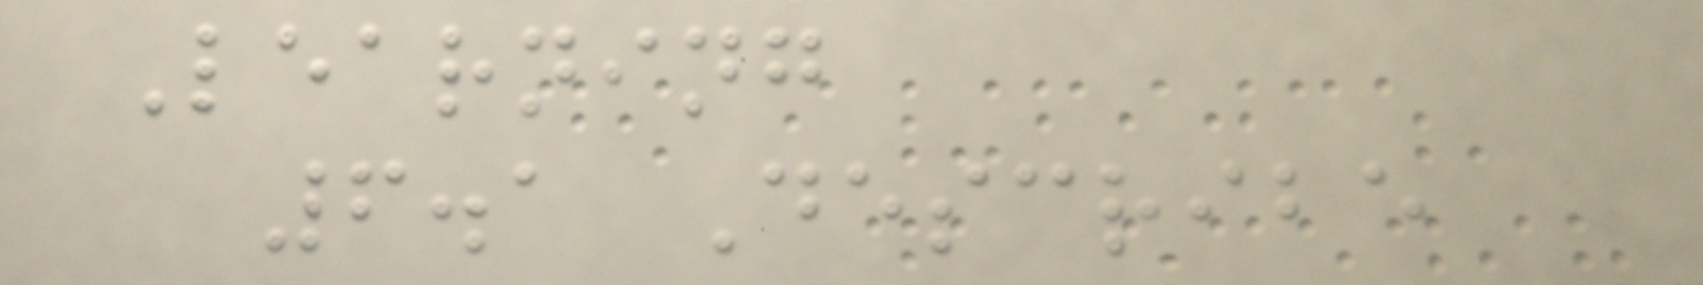Learning
6.1 Describe
